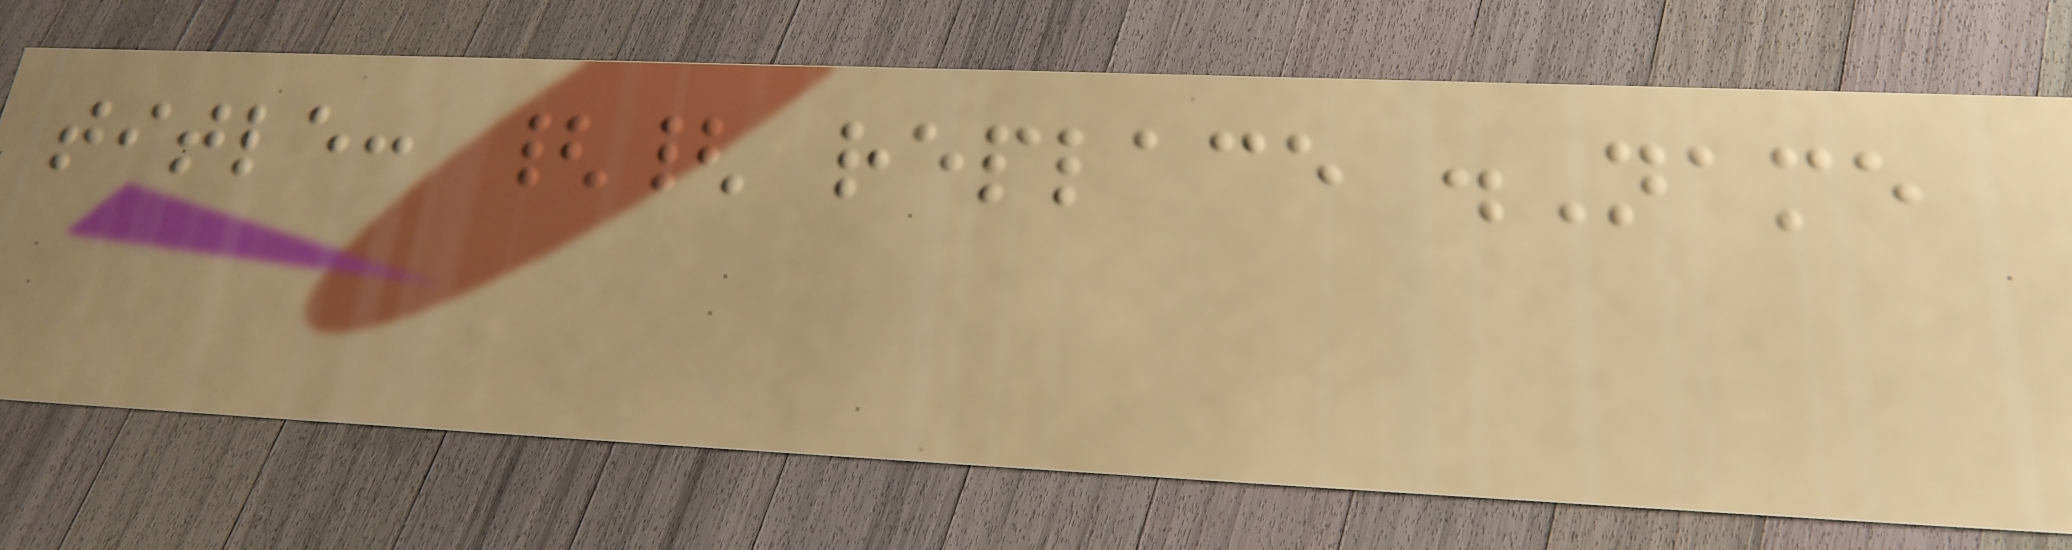title: {{ replace .Name
